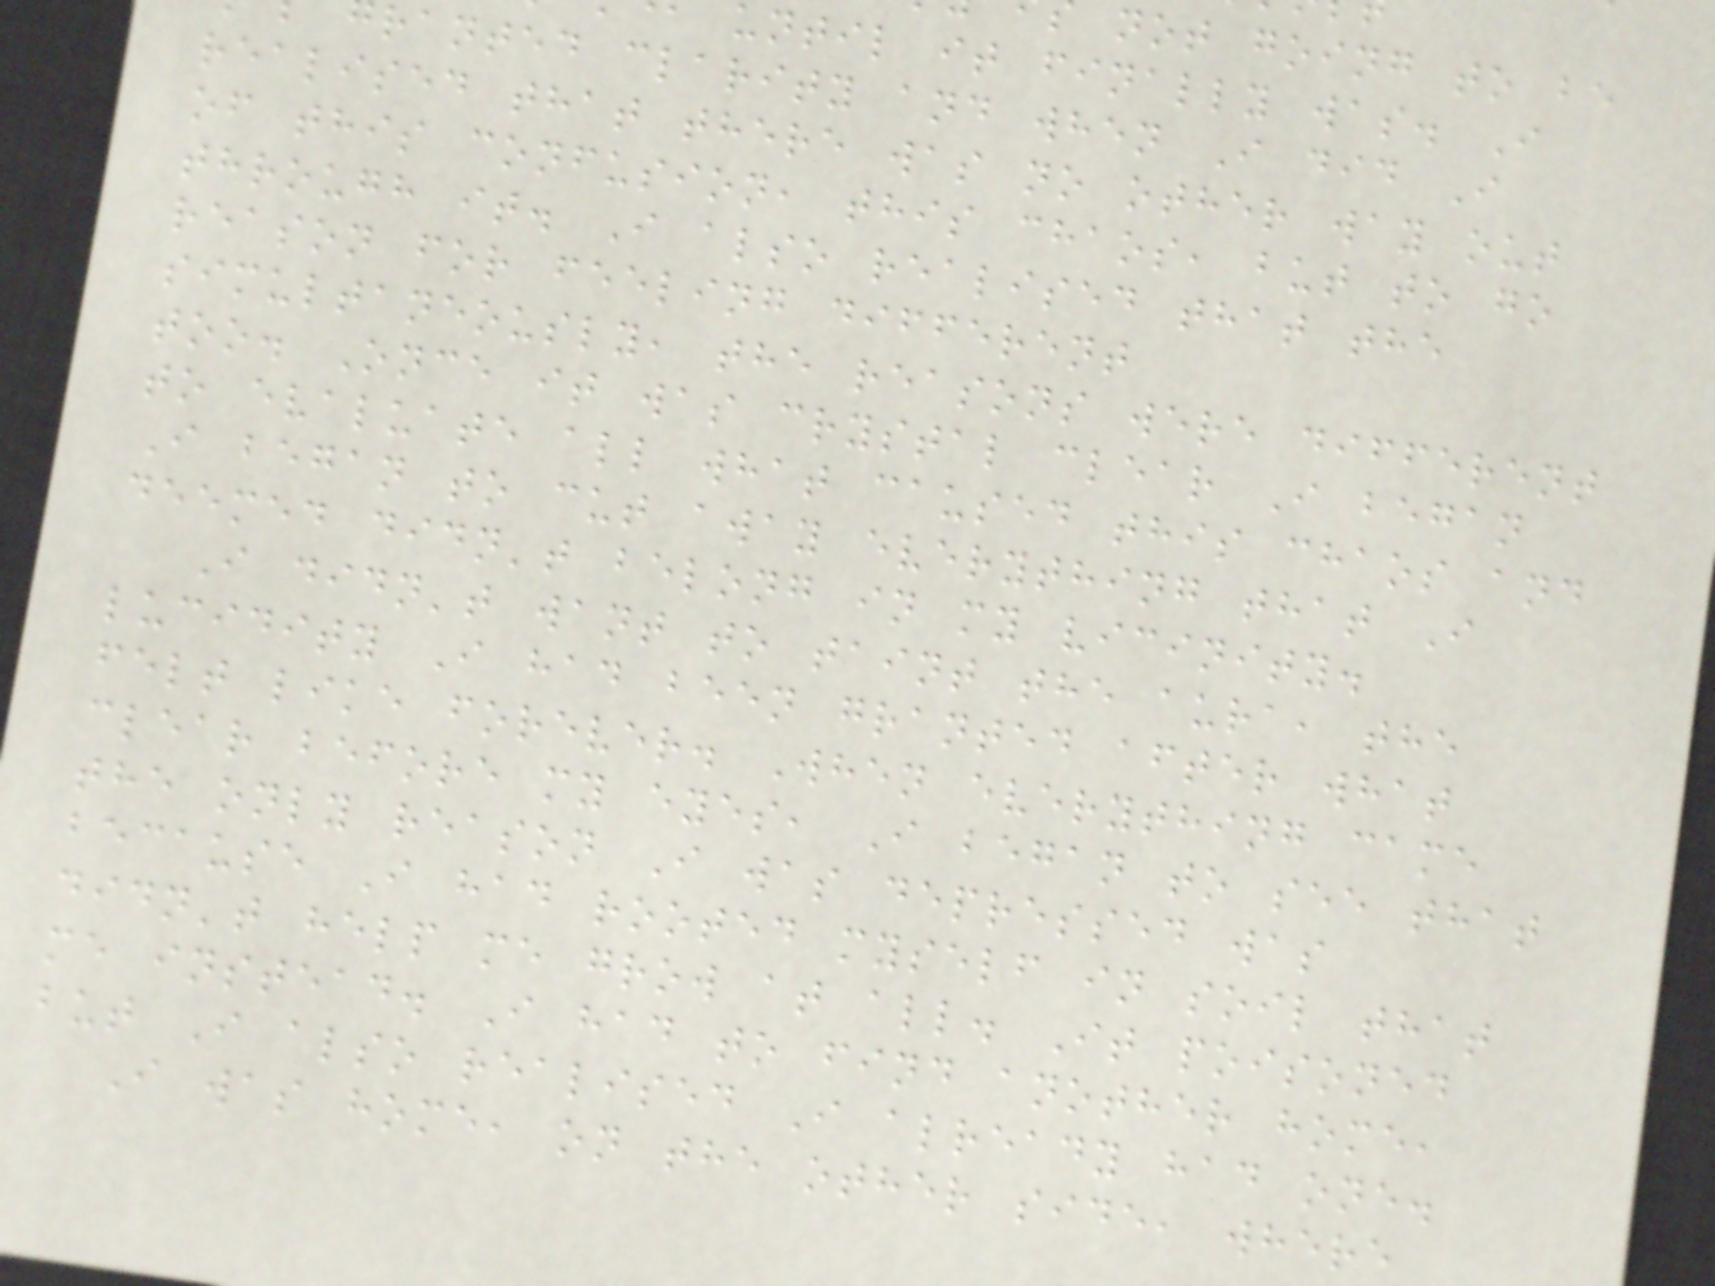not going to be
until it finally was. I
ranted clarity and when I did I
realised that there was no other way out
of this confusion, this chaos, but to go
through it. I also realised that the
reason for feeling different
simultaneously, the reasons were different
too. Once it was crystal clear I began
to evaluate all what caused this chaos and
I began to cut away everything that I
deemed didn't belong in my vicinity.
I didn't want to taint the aura, the
lucidity I had been granted after what
felt like forever. When everything came
clear before my eyes, I began to see that
the only reason I was depressed was
because I had rooted myself in soil that
didn't help me grow at all. It poisoned
me instead. I had to find another home,
but I also realised I already had one.
I was home, on the other side, where
